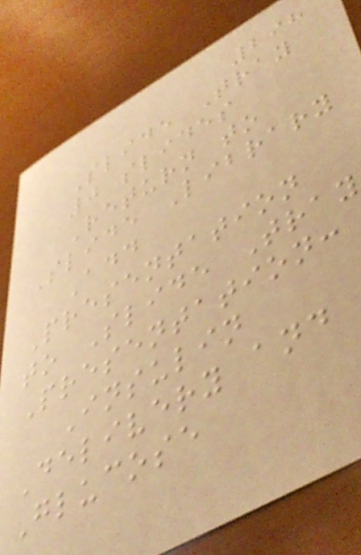298
Slide Tray
0 slides
Return to
Slide Library
Add
Presentation
to Slide Tray
Presentation:
Insulin
Delivery and
Glucose
